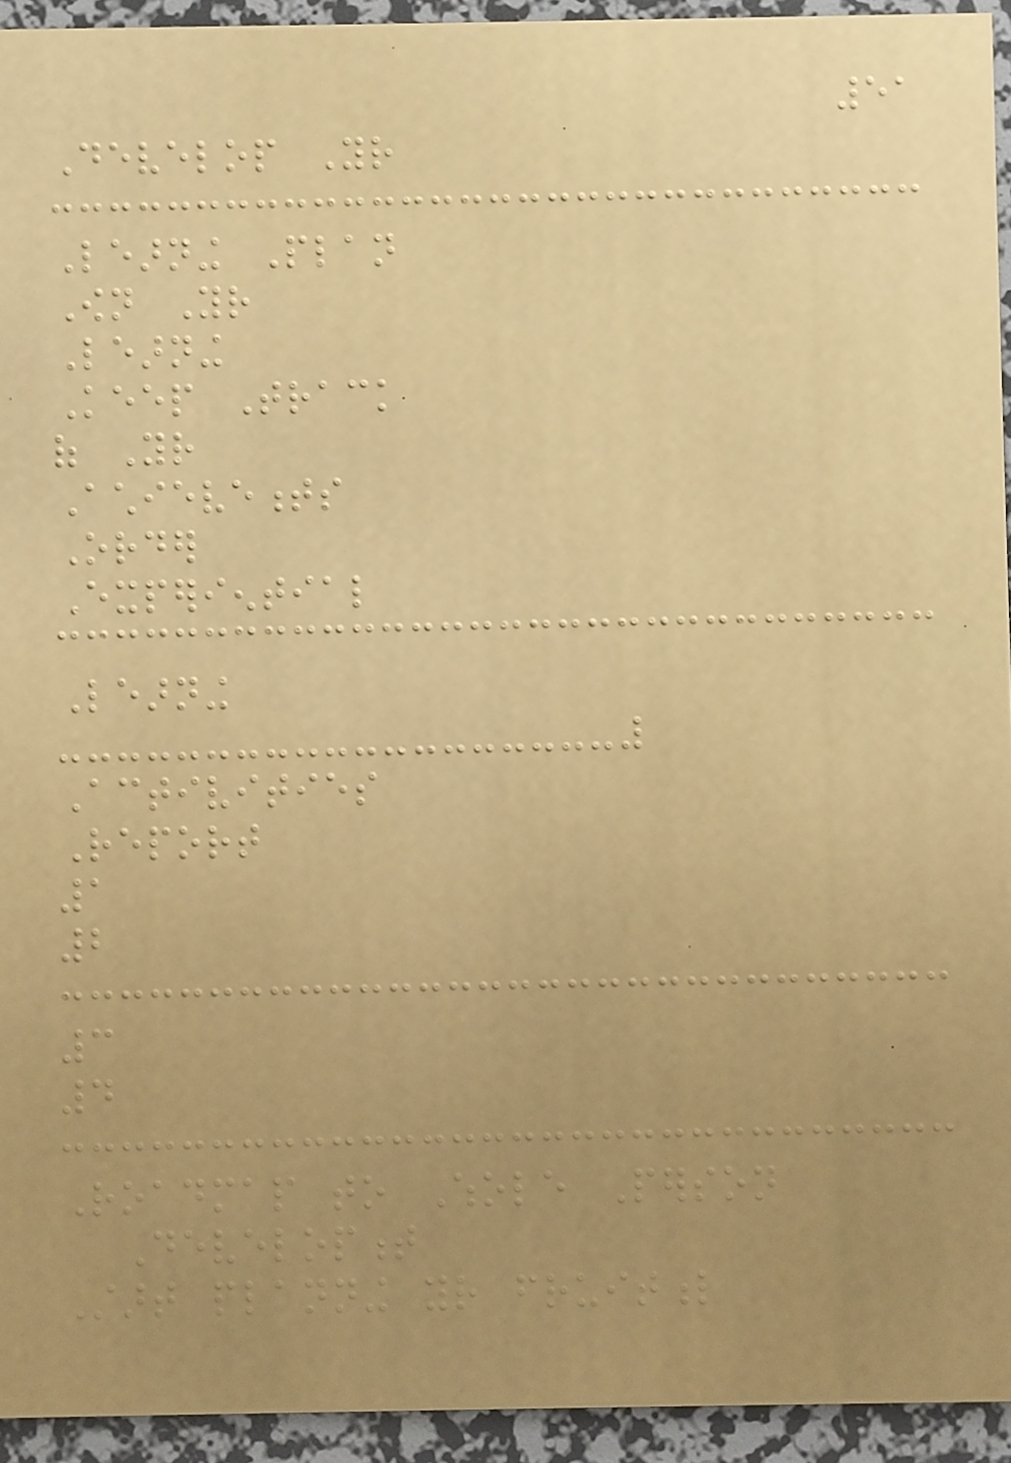51
Develop Your
Learning Plan
Own Your
Learning
Keep Track
of Your
Achievements
Order
Experiential
Learning
Activities
Report
1
2
3
4
Roadmap to Whole Person
Development
Start planning your fruitful
